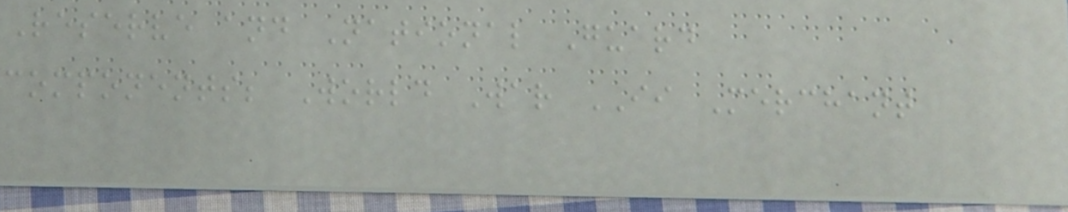Reserve and National Guard
components; World War II Merchant
